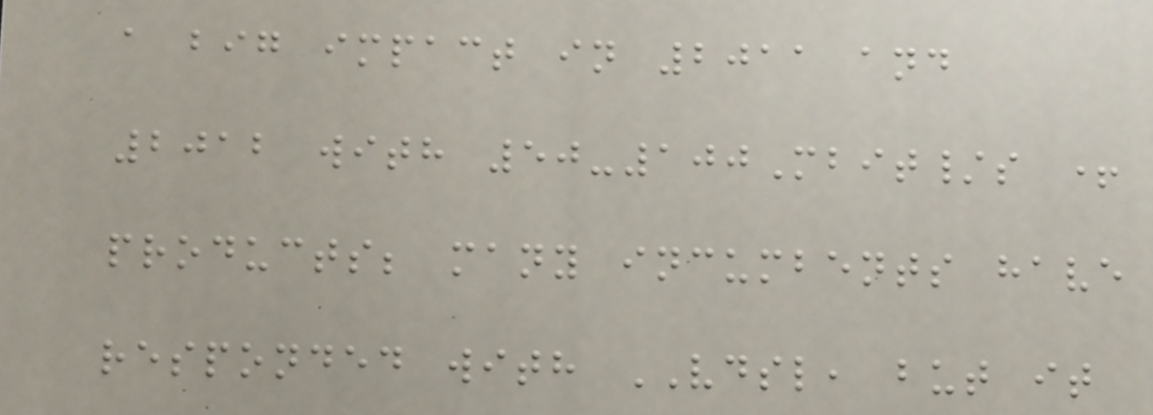a big impact in 2011 and
2012 with 50-100Mbit/s +
products; many incumbents have
responded with VDSL, but it
